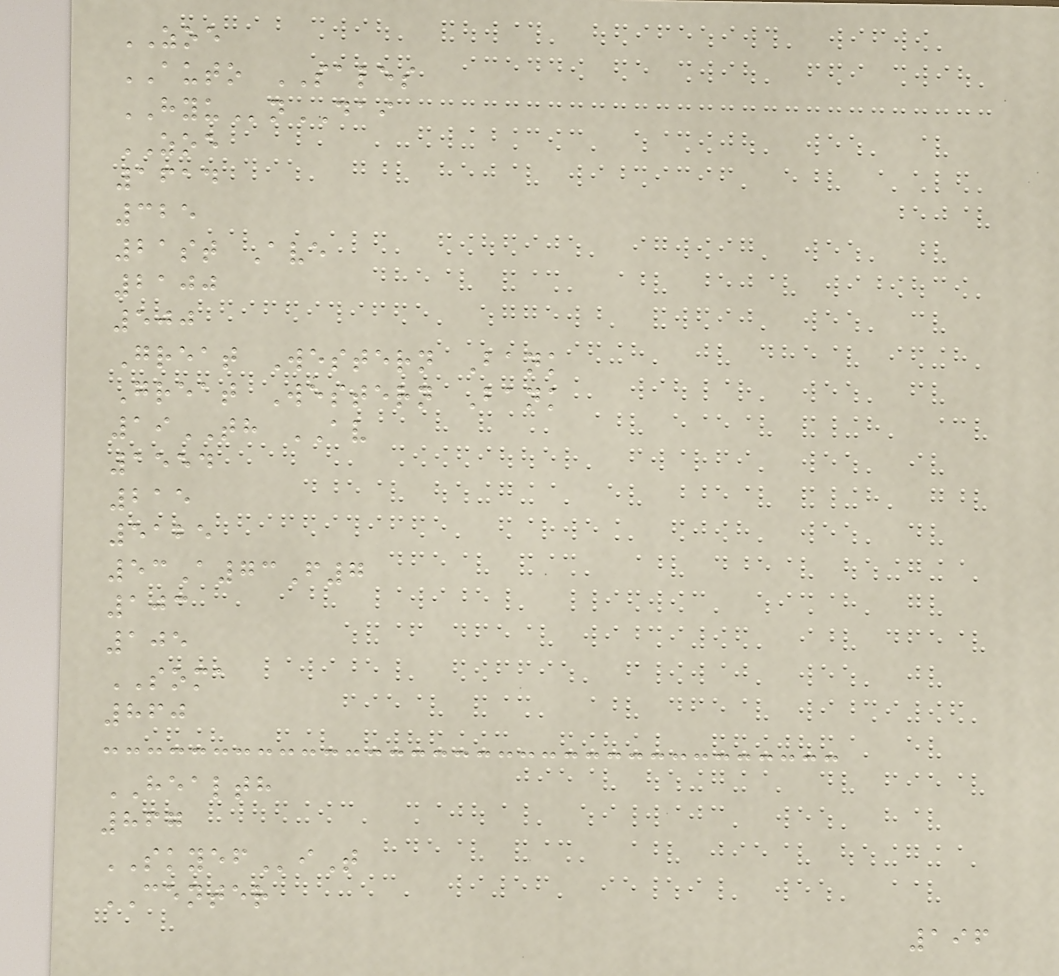ZOE
AUTO SALES
HYUnDAI
ZOE
1614
325
21st Ave
2100
500
Great Western Bank
Great Western Bank
19TH AV
1554
215
5125
53A73F7
103
105
SOMA
860
HEALTH
867
SKYEFiT
CENTER
196
